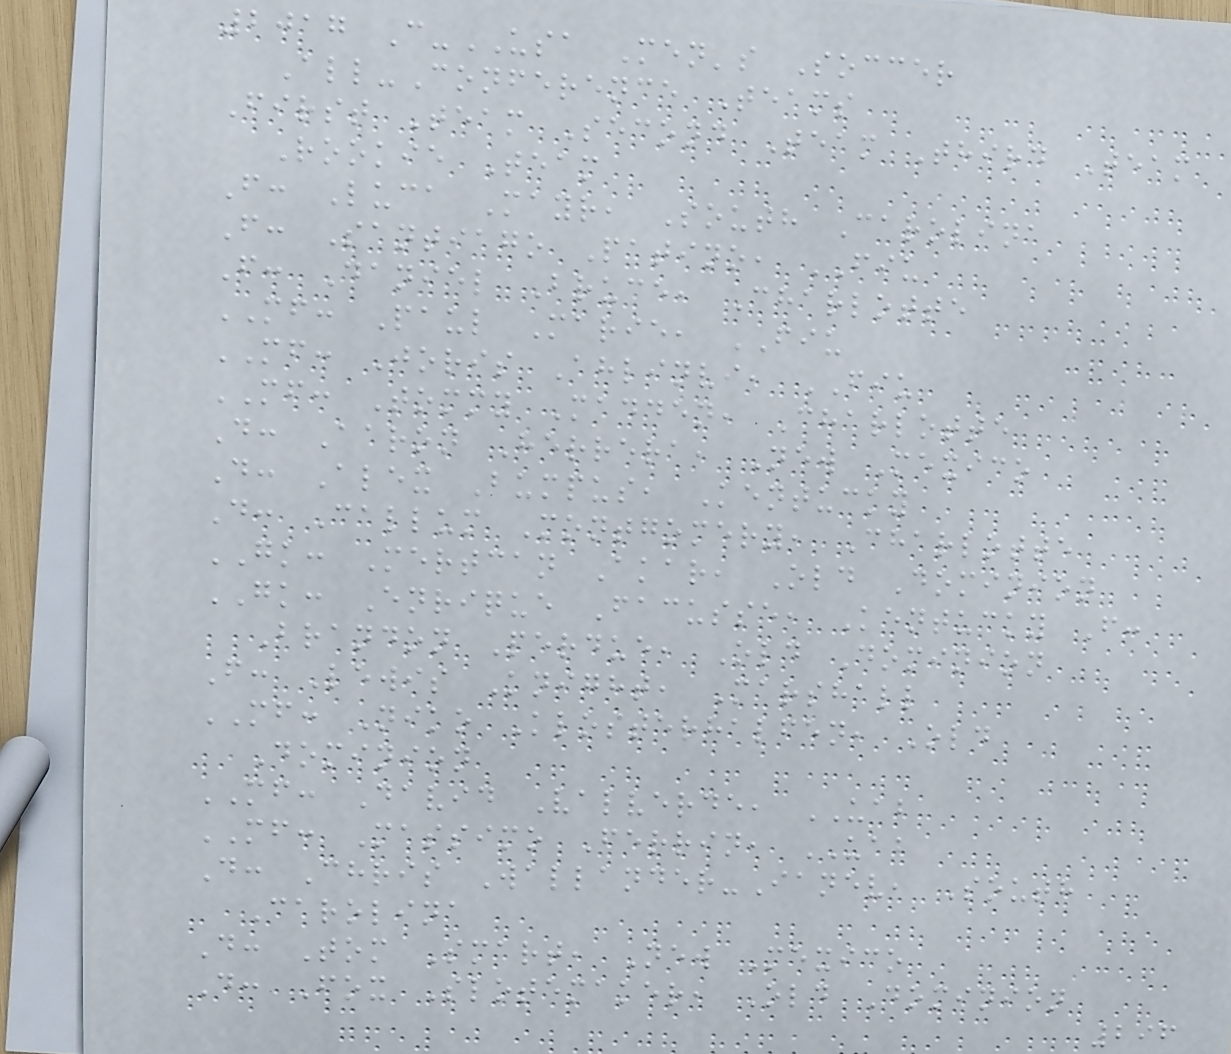2017 C-USA Men's Soccer
All-Conference Teams
First Team Second Team Third Team
Rookie Team
F: Luca Mayr, South Carolina
F: Santiago Patino, FIU
F: Daniel Bruce, Charlotte
MF: Paul Marie, FIU
MF: Joris Ahlinvi, FIU
MF: Tommy Madden, Charlotte
D: Aaron Herrera, New Mexico
D: Alex Bumpus, Kentucky
D: Callum Montgomery, Charlotte
GK: Mertcan Akar, Old Dominion
GK: Enrique Facusse, Kentucky F:
Brandon Perdue, Old Dominion
F: Lewis Knight, Marshall
MF: Niko Klosterhalfen, Old
Dominion
MF: David Valverde, UAB
MF: Massimo Ferrin, UAB
D: Chris Wallander-Ianev, South
Carolina
D: Tom Smart, New Mexico
D: Fox Slotemaker, Old Dominion
296
